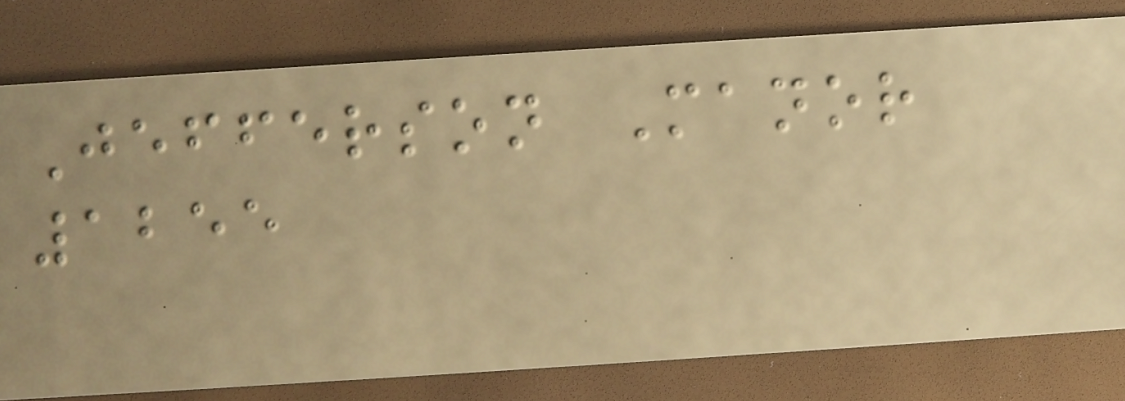Jefferson Manor
1255
